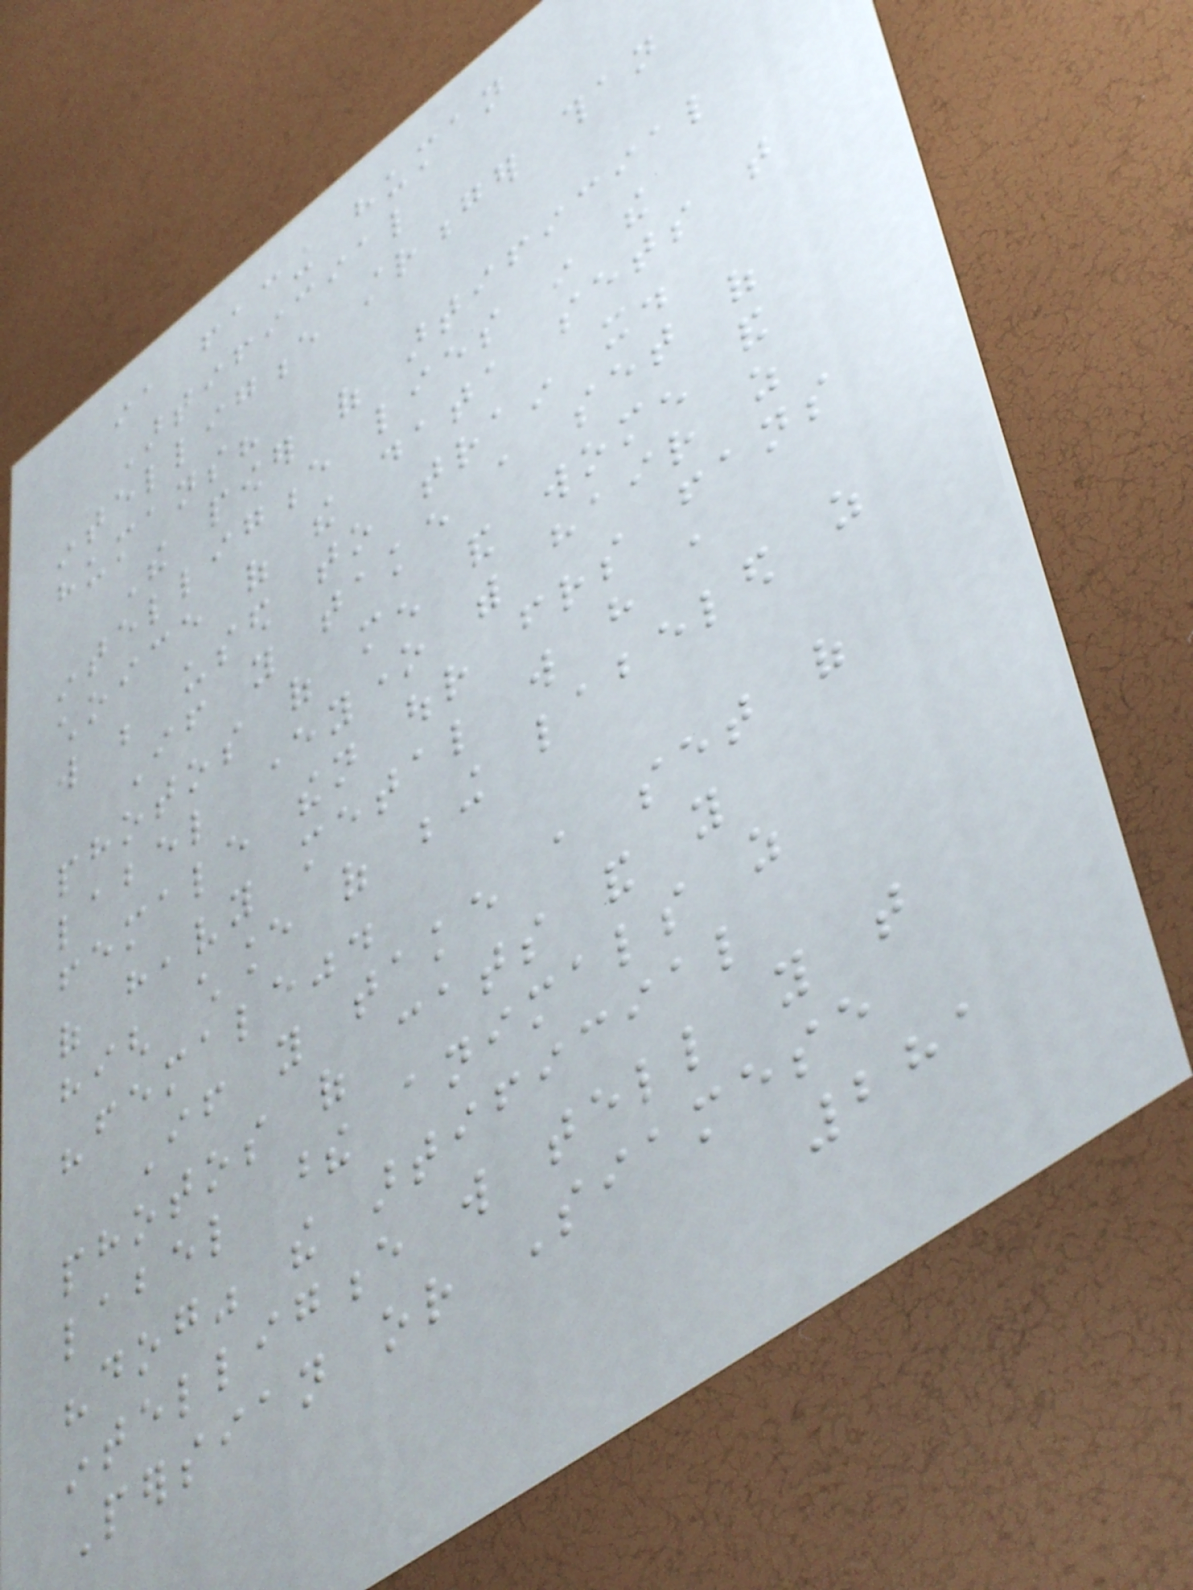ia facing human
Artificial
intelligence stronger than
humans?
The power of artificial
intelligence lies in the
choice of the data sets that
will be used to train it.
If you take a set of
photos of men and women and
label everyone with hair as
female then our friends fans
of heavy metal will have a
high chance of being labeled as
"female".
If you take a set of
photos of cats and you
label these animals as
"dog" the artificial
intelligence will tell you that
Persian or Siamese
281
